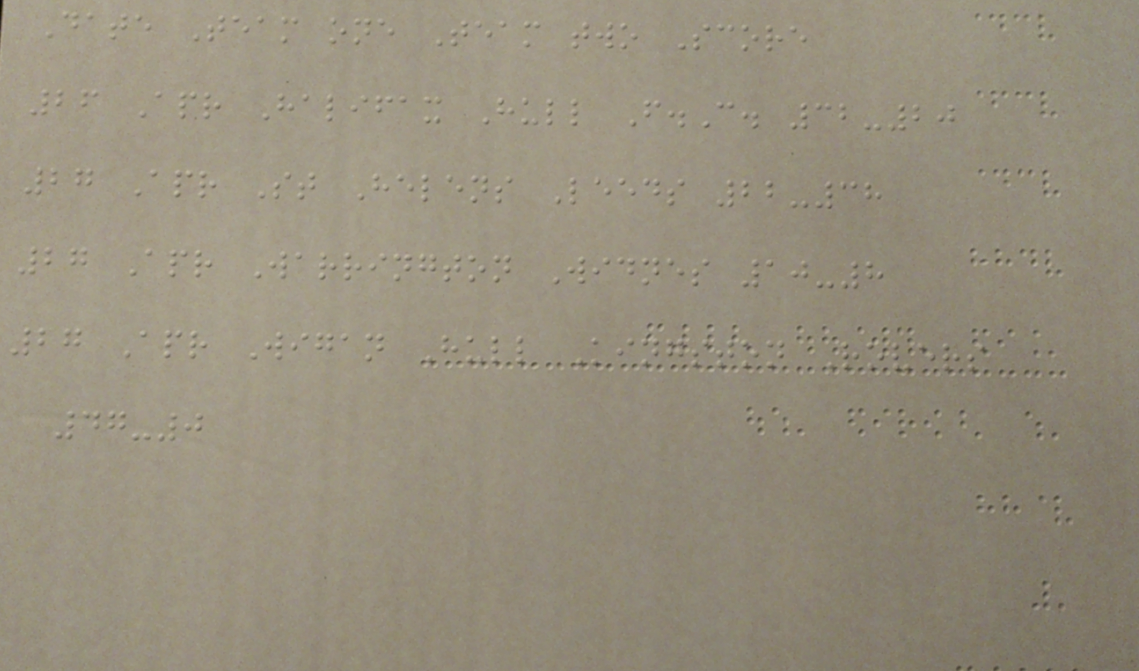Date Team one Team two Score
26 Apr Halifax Hull F.C. 32-20
27 Apr St Helens Leeds 22-38
27 Apr Warrington Widnes 10-8
27 Apr Wigan Hull Kingston Rovers
47-0
